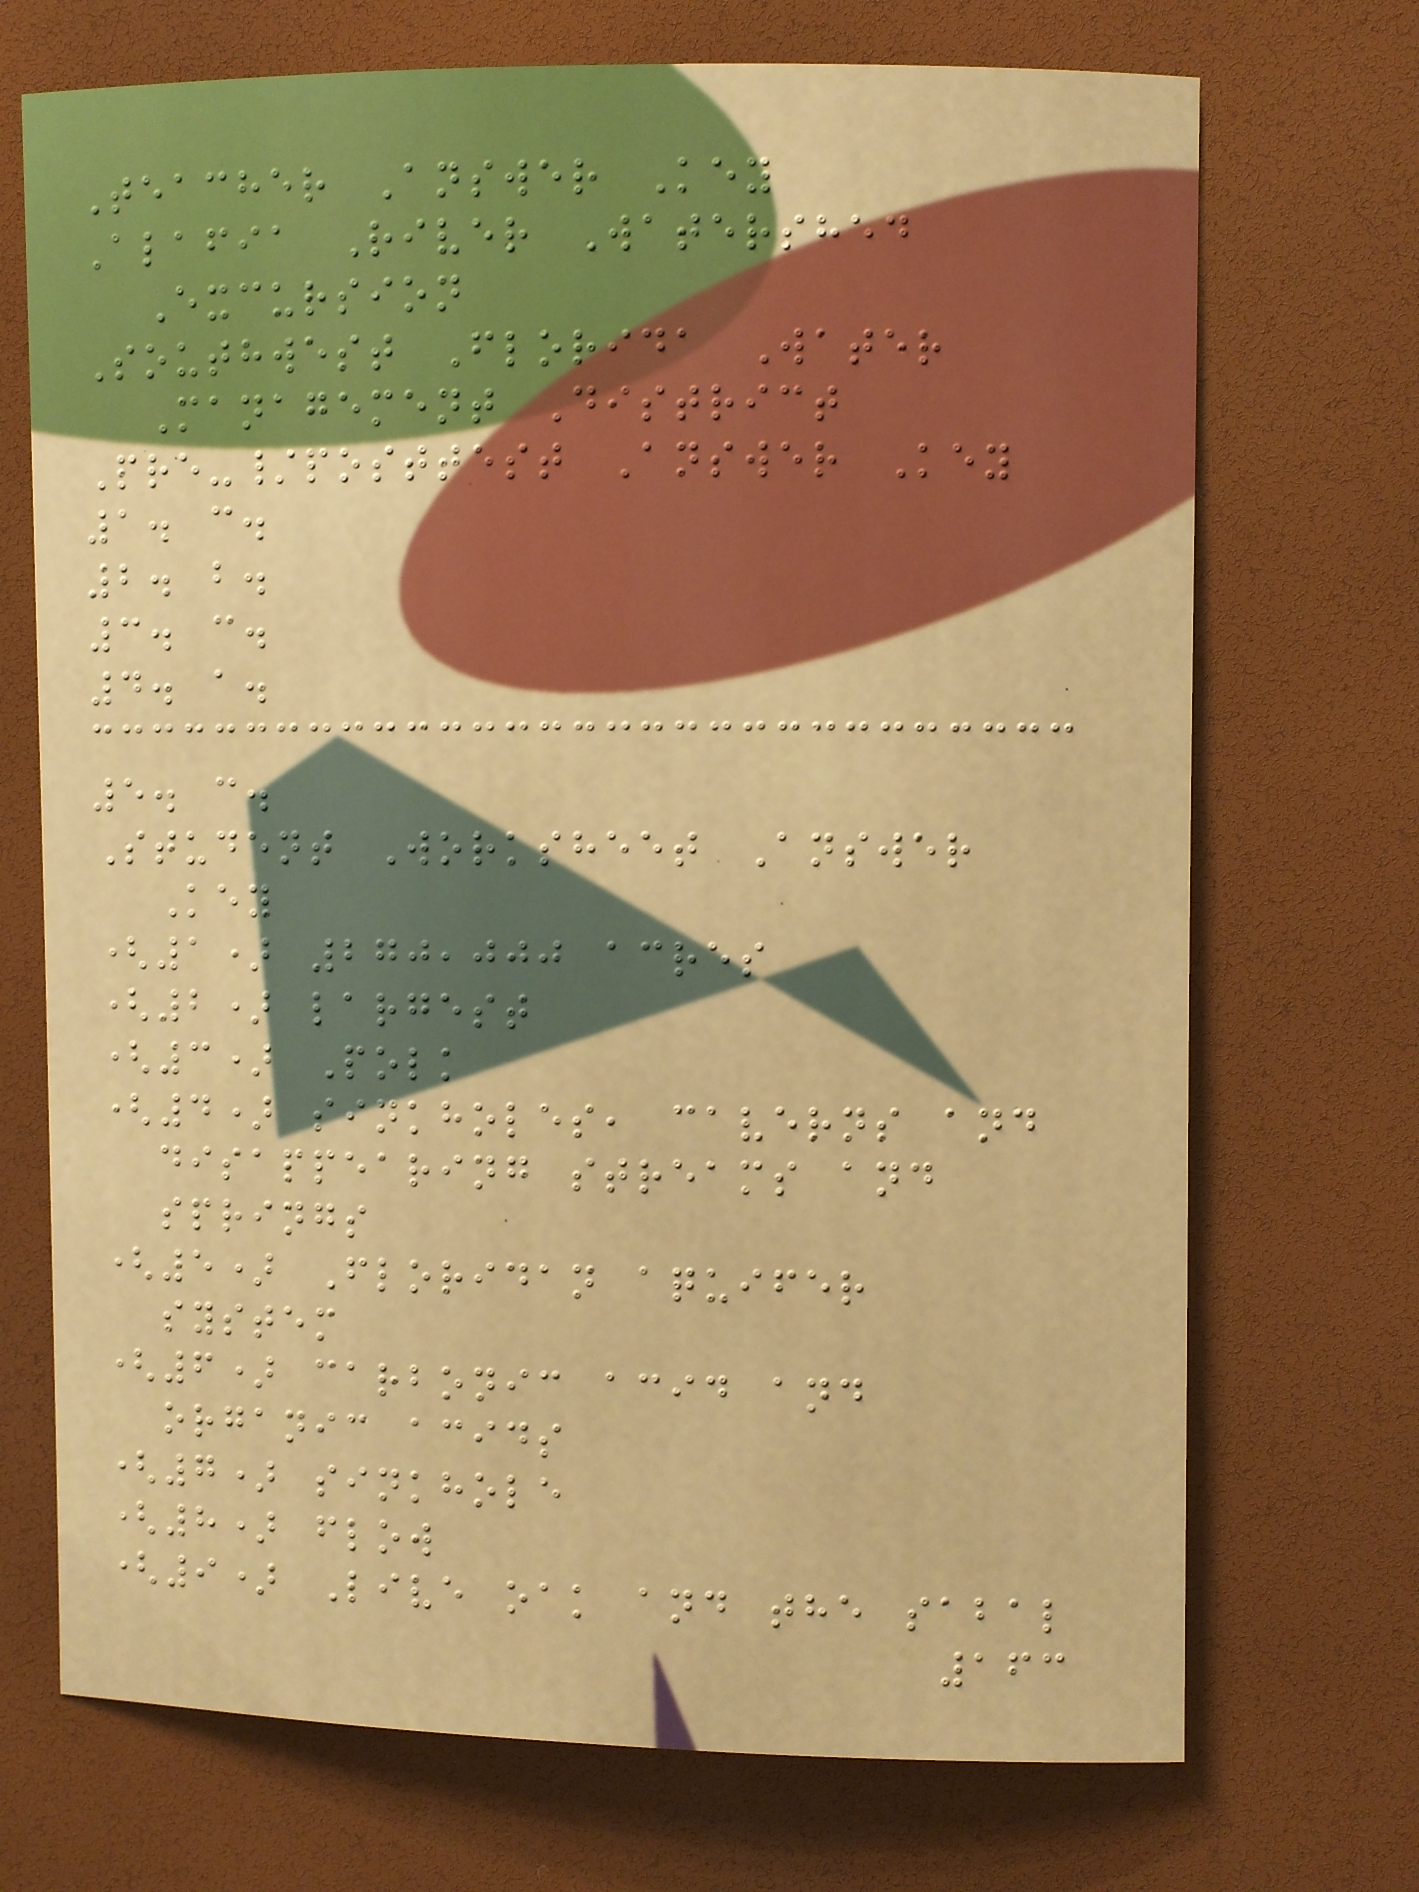Teacher Answer Key
Alafia River Watershed
Excursion
Southwest Florida Water
Management District
Pre-/posttest Answer Key
1. c.
2. b.
3. c.
4. a.
5. c.
Student Worksheet Answer
Key
(1) 270,000 acres
(2) largest
(3) Polk
(4) sinkholes, caverns and
disappearing streams and
springs
(5) Floridan aquifer
system
(6) carbonic acid and
organic acids
(7) sinkhole
(8) flow
(9) Live oak and the sabal
163
